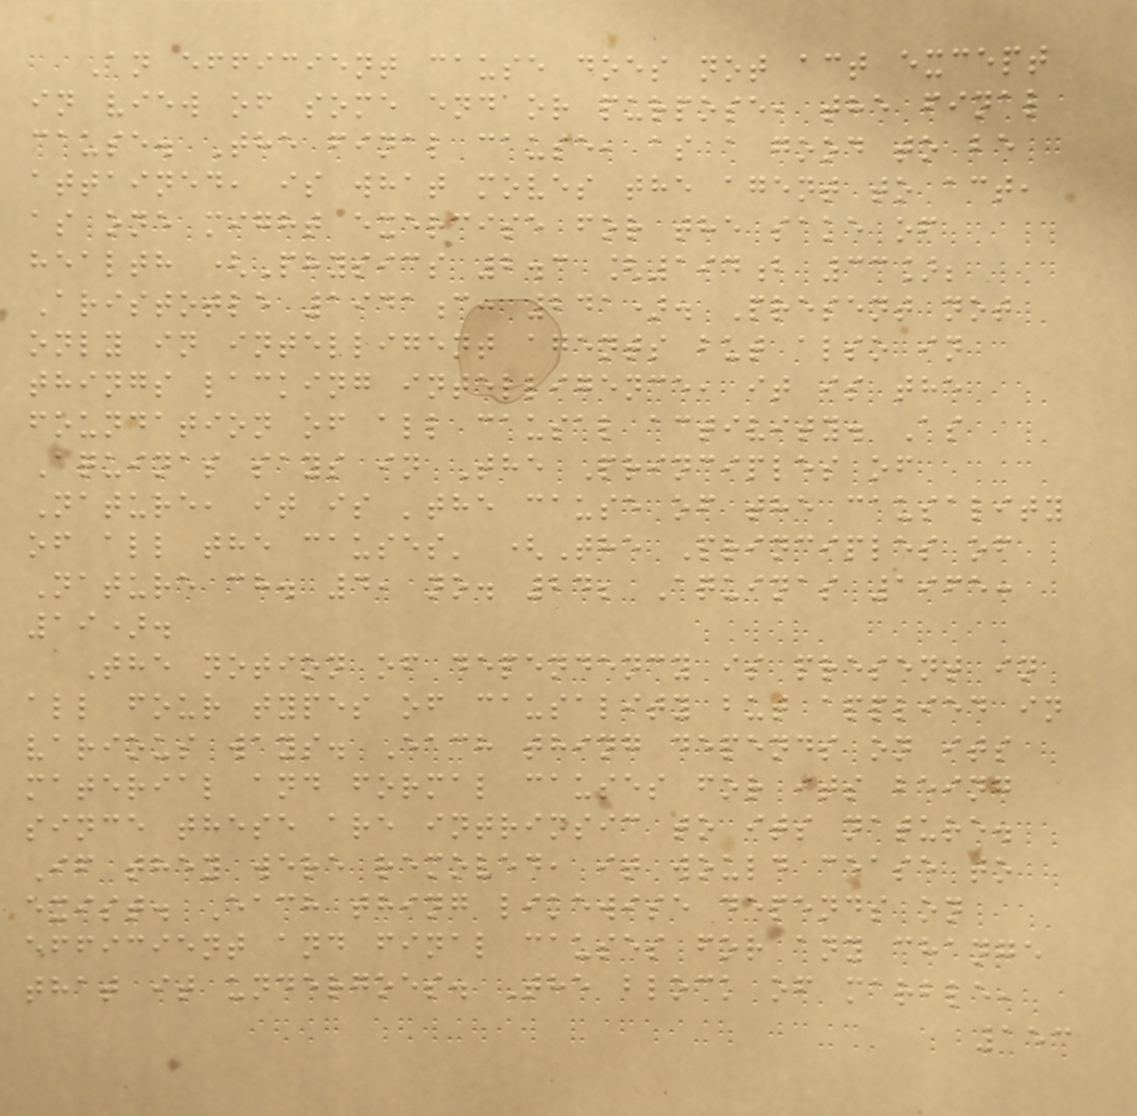An efficient cause does not act except
in view of some end or purpose, the final
cause. The final cause, as a good to be
attained, is what moves the agent to act,
as one might exercise for the sake of
health (Physics 2.3 [194b 33];
Aristotle 1941c: 241). Present not
only in intelligent agents but also in
things lacking intelligence, it is the
foundation of all causal activity. As
Aquinas says in The Principles of
Nature, it is 'the cause of the causality
of all the causes' (The Principles of
Nature ch. 4, no. 24; Aquinas 1965:
19).
The notion of dependency is present in
all four types of causality but applied in
various ways. Each thing depends on its
material and formal causes for its being
since these are intrinsic to its nature.
If they were removed, it would cease to
exist. Each thing likewise depends on
efficient and final causes for any change
that it undergoes. The block of marble,
153
